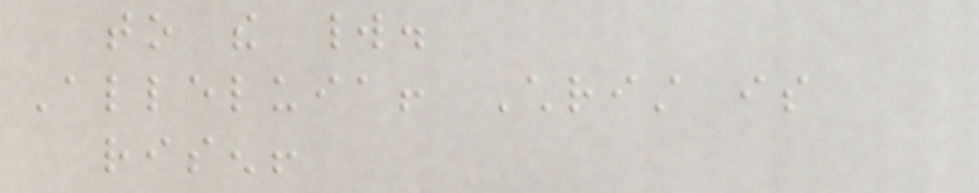to the world.
Alleluia! Christ is
risen!
